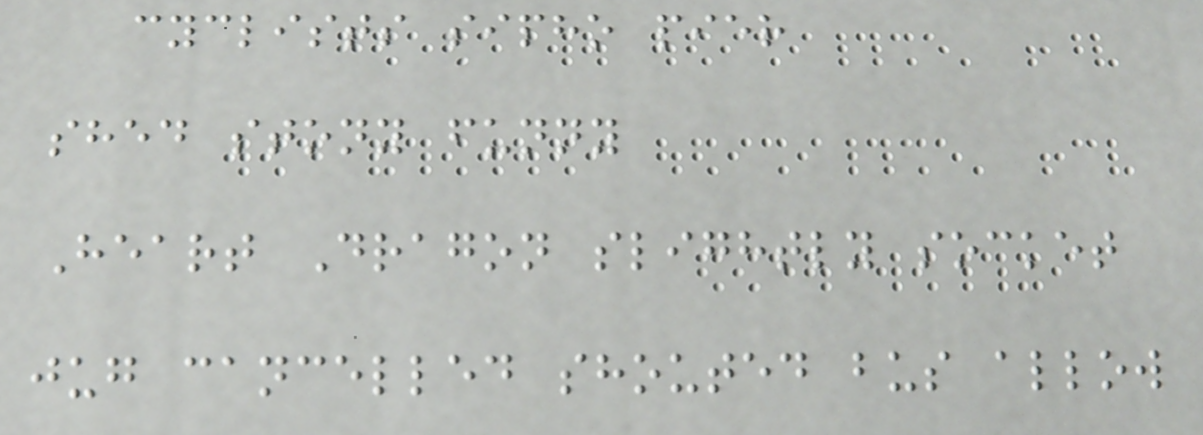cyclists sipho pier
shed stony funny
Heart Dragon slightly socket
jug cancelled shouted bus allow
